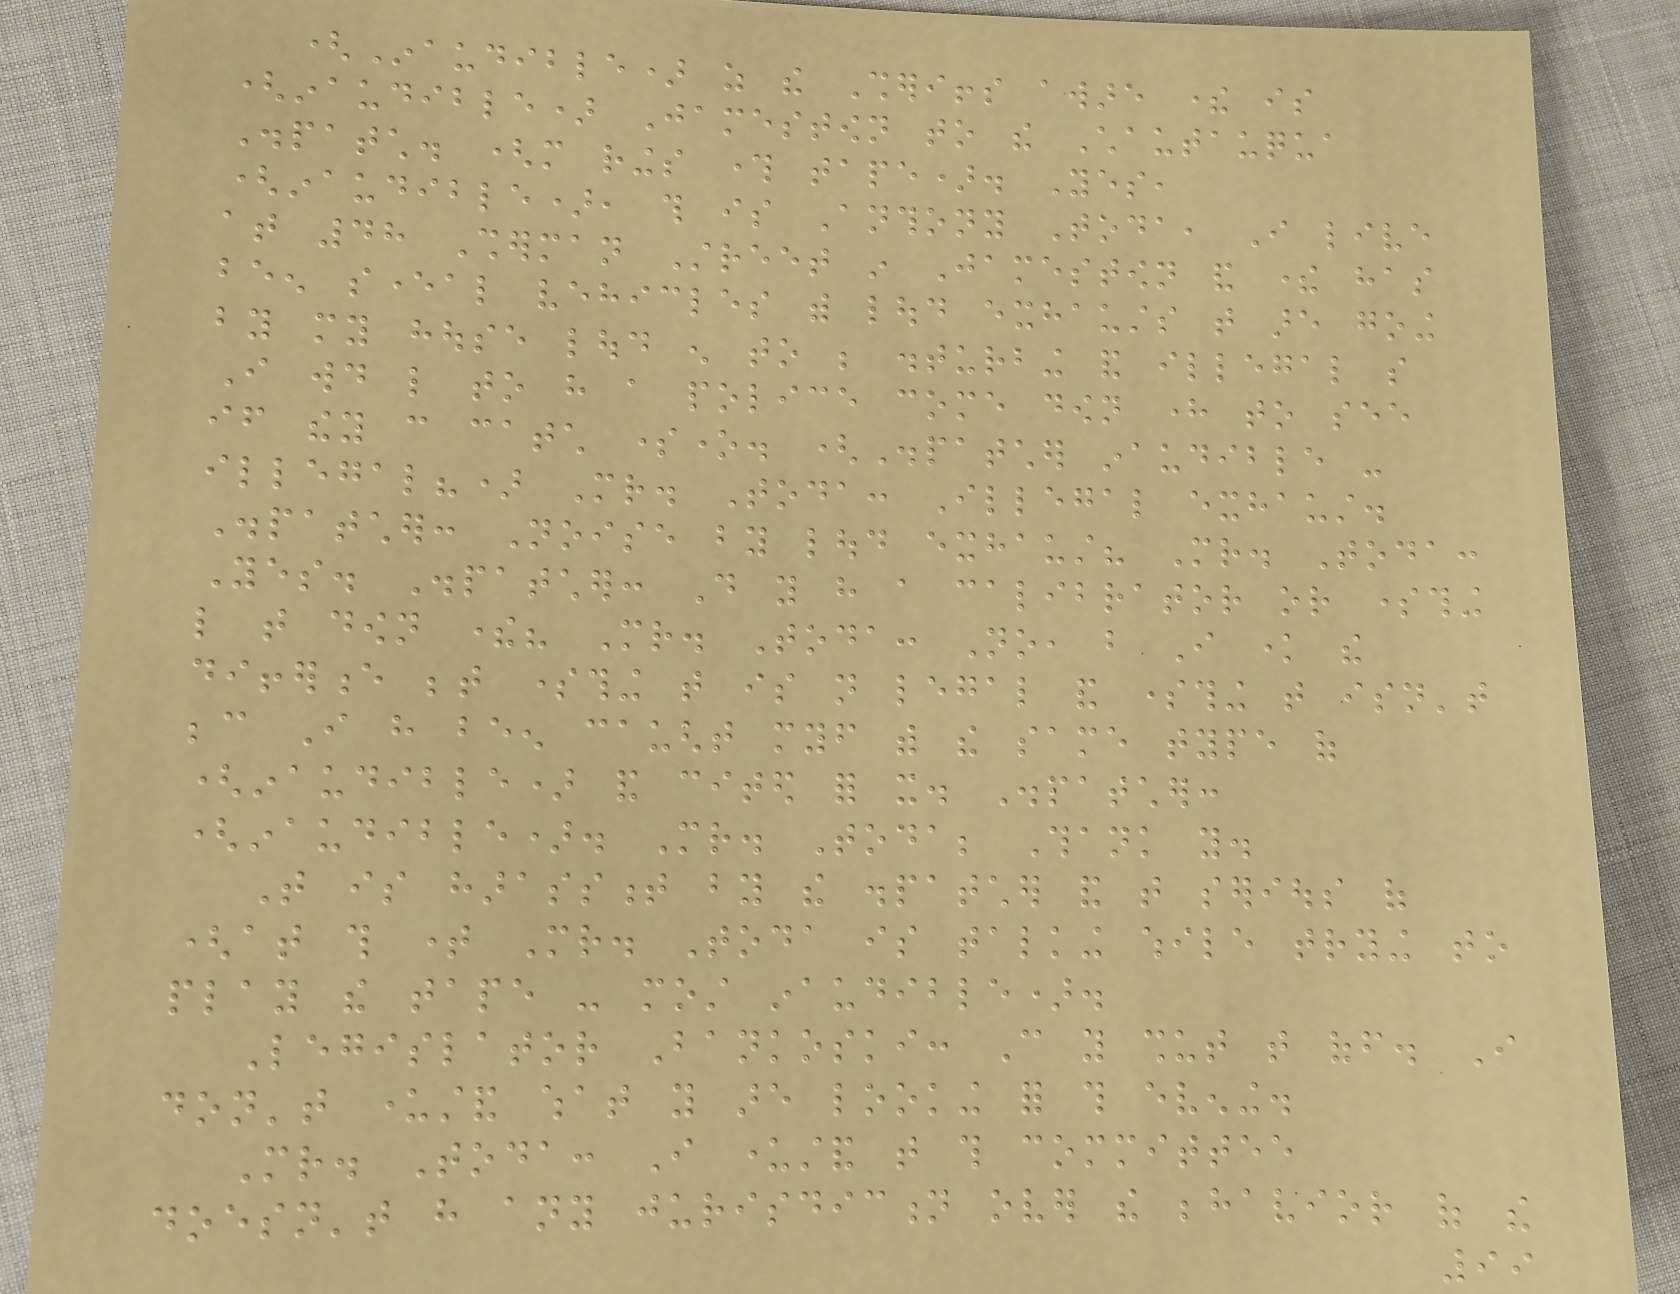(Inaudible) as the Sheriffs aware there is
(inaudible) Jamestown to the Chautauqua
Dispatch. (more rings through tape). Yes,
(inaudible), this is Anthony Toda, I live
at 48 Sherman Street in Jamestown and there has
been several vehicles with loud exhausts that are going
by my house loud enough to be disturbing and illegal so
I would like to have a police come down here to see
if they can catch someone. (Dispatcher inaudible -
illegal?) Mr. Toda: Illegal exhaust.
Dispatcher: Noise by loud exhaust? Mr. Toda:
Yes. Dispatcher: Do you have a calibrator or something
like that down there? Mr. Toda: No, but I know the
difference between something that is not legal and something that isn't
because I have been caught myself with the same type of
(inaudible) and cited for it. Dispatcher:
(inaudible). Mr. Toda; Thank you.
That is harassment by the dispatcher and that serious of
(at this time Mr. Toda is talking while trying to
play the tape - most inaudible).
Legislator Bankoski: Can you shut that off. I
don't understand what you are looking for this evening.
Mr. Toda: I understand that this committee
doesn't have any jurisdiction over the behavior of the
99
